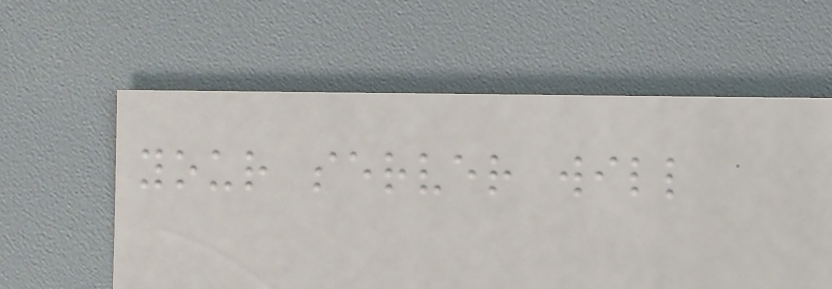your server will
